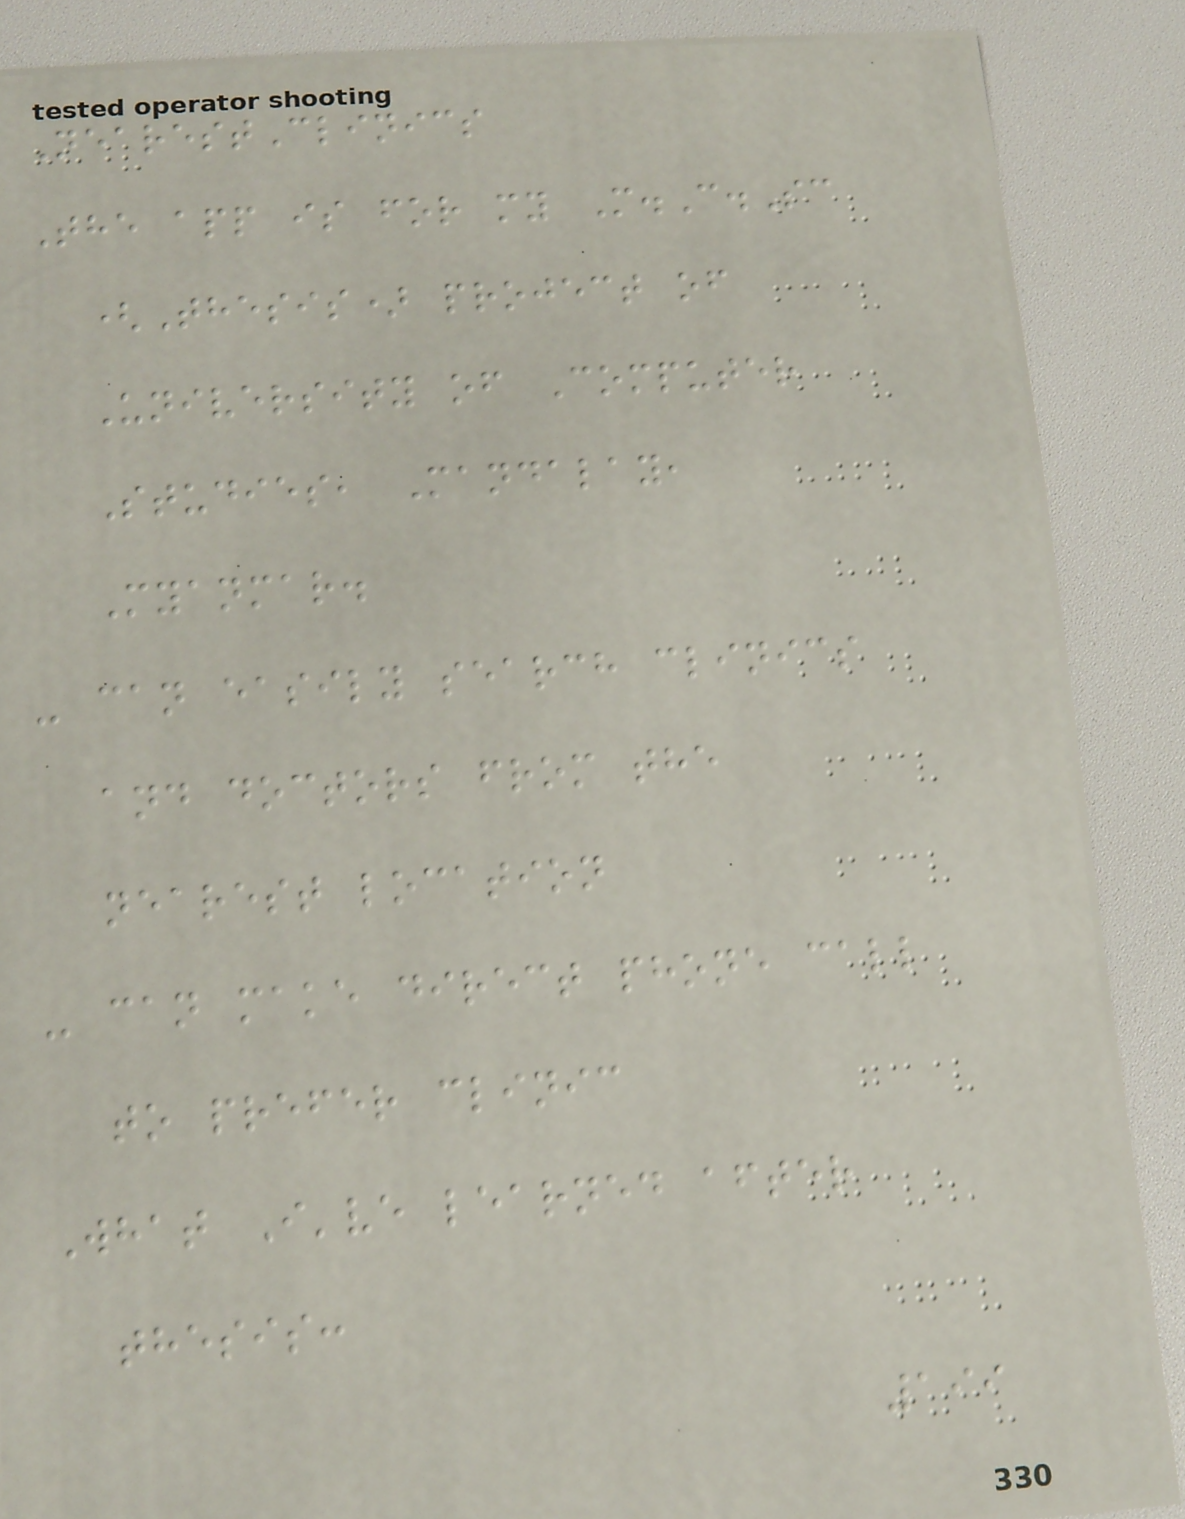NearestClinics
The app is for my M.C.Sc
(Thesis) project of
University of Computer
Studies, Mandalay,
Myanmar.
- can easily search clinics
and doctors from the
nearest location
- can make direct phone call
to prefer clinic
What I've learned after
thesis:
199
